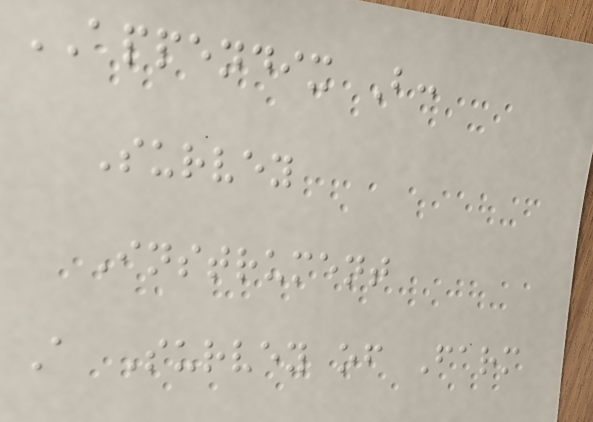APPENDIX B:
Survey
Instrument
A Survey of Farm
